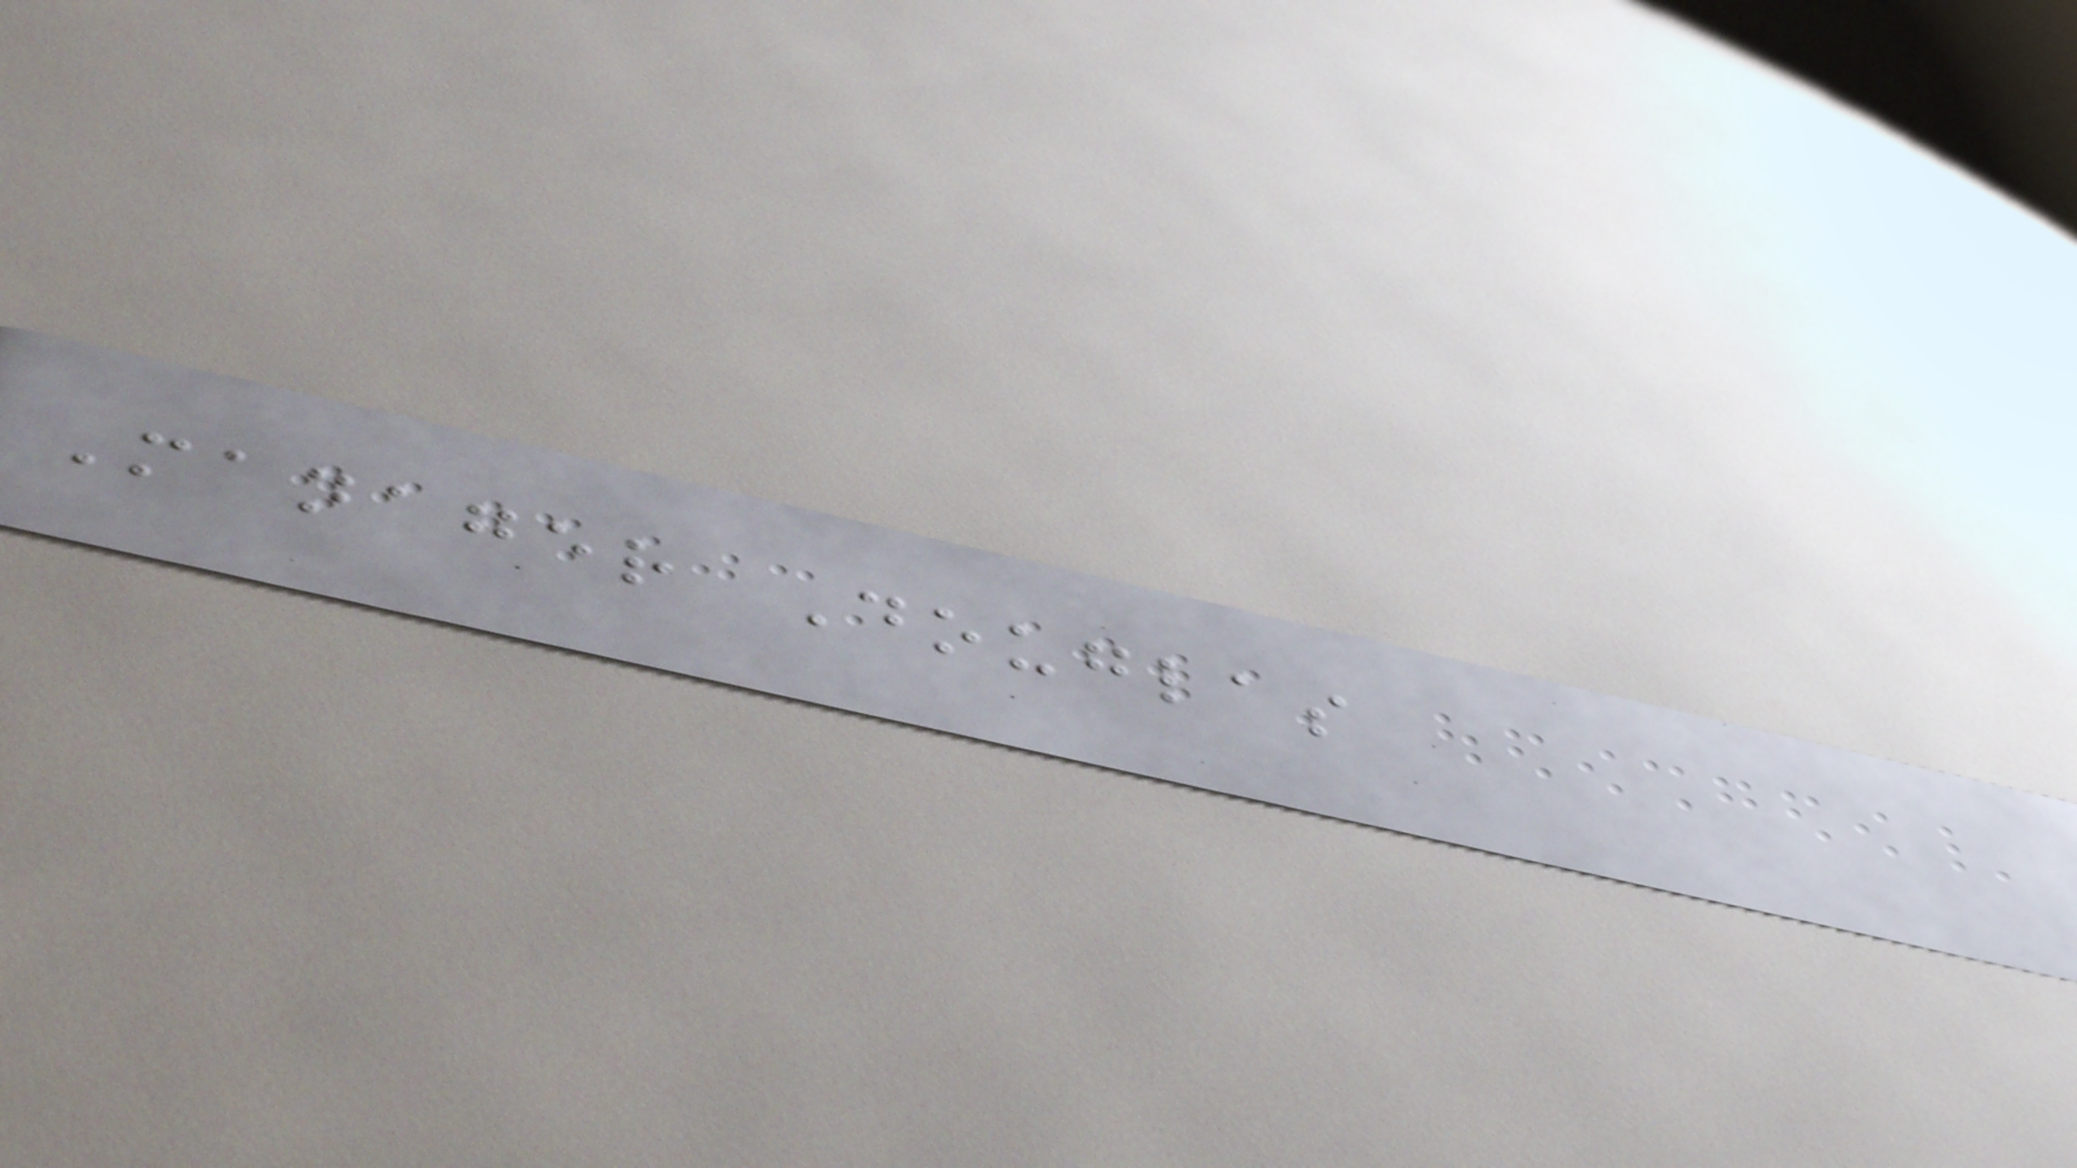Manager Douglas
